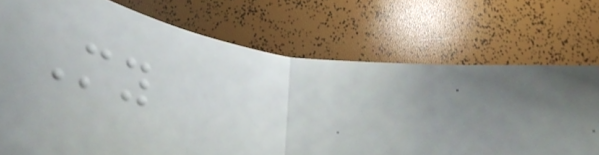My
